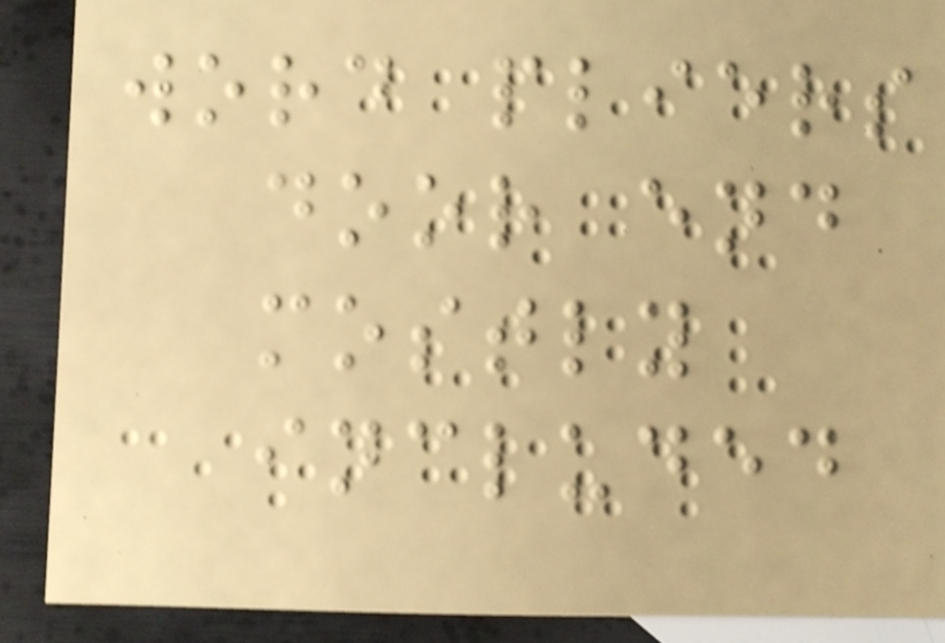word pliers
door end
mostly
included
